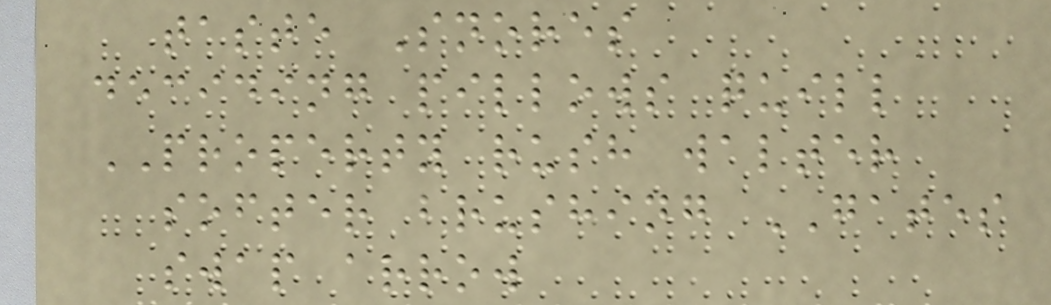taste Snores
deciding pillows quill
PROPERTY rush walter
softer brushing GATES
swap arrow
